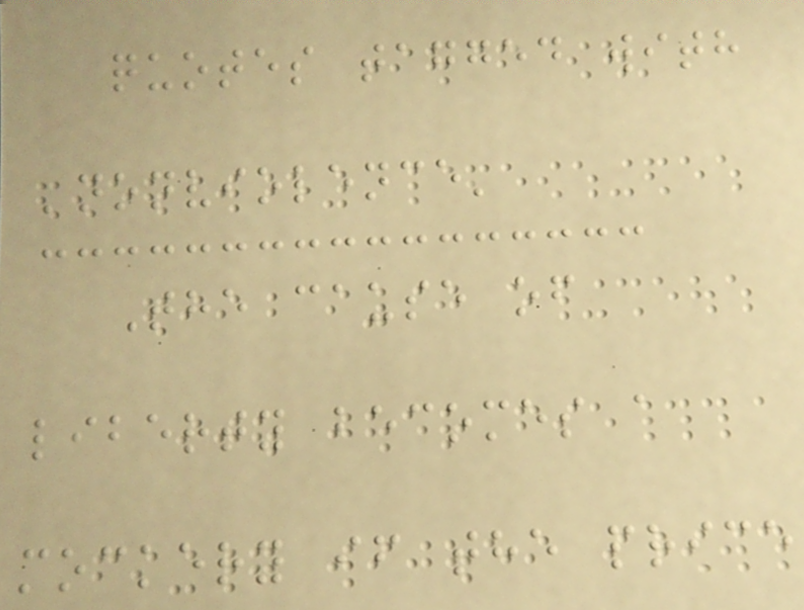quotes tagged with
'nonviolence'
The cause of
liberty becomes a
mockery if the price
